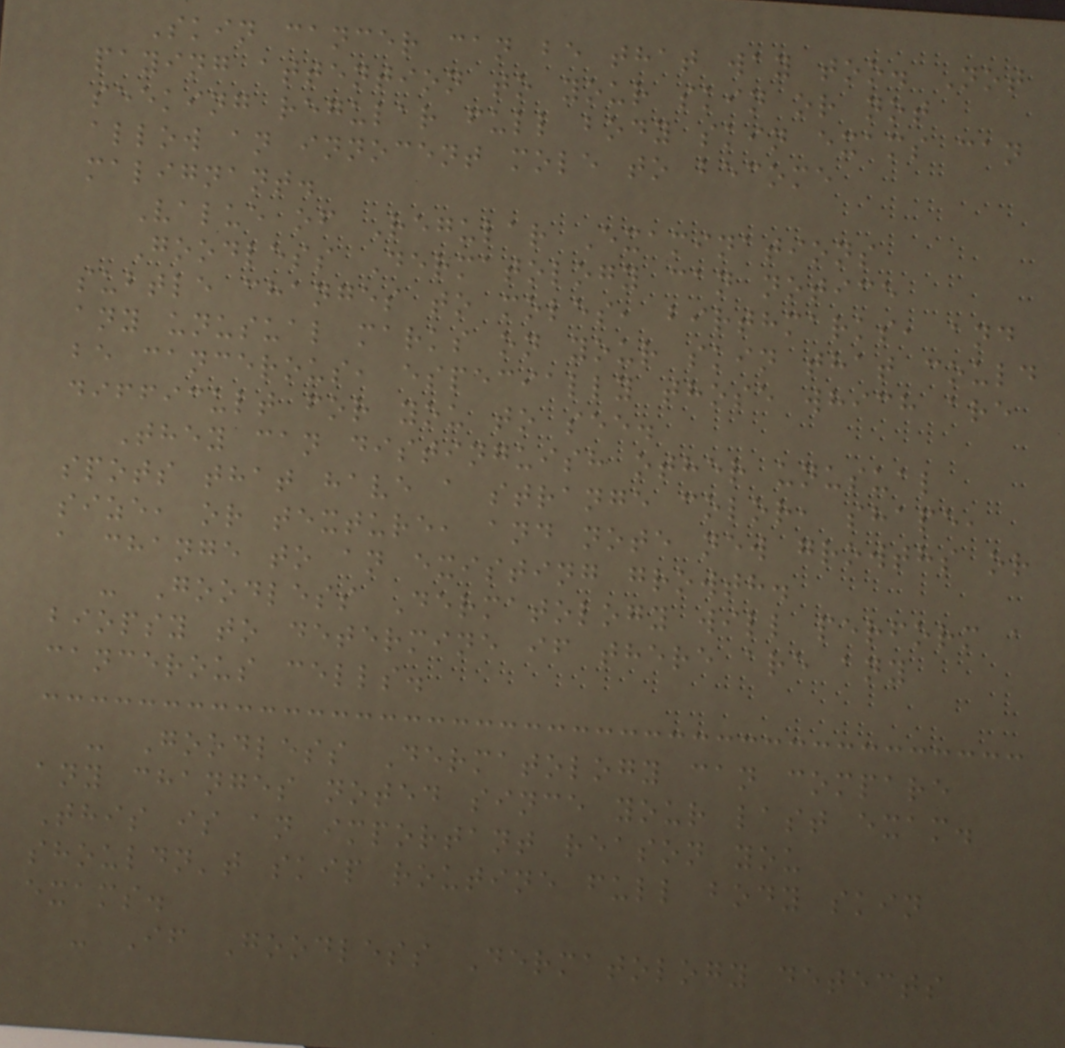Skin cancer can be that way too. Not
paying attention to your skin or not
seeking regular full body skin exams can
allow an innocent mole to become
malignant.
Value of Regular Examinations
Goodless Dermatology can notice
subtle changes to moles, birthmarks, and
any unusual marks on your skin that could
be cancerous, especially those which are
difficult for you to see.
They can distinguish other unusual
spots that have a strange color, shape,
size, or texture, and note new growths or
a change to an existing growth.
- Goodless Dermatology will perform a
biopsy to determine if there are any
cancerous cells.
- Goodless Dermatology can compare
any changes noted since your last exam.
This is an important reason you
shouldn't skip routine full body skin
exams.
- If Goodless Dermatology detects
